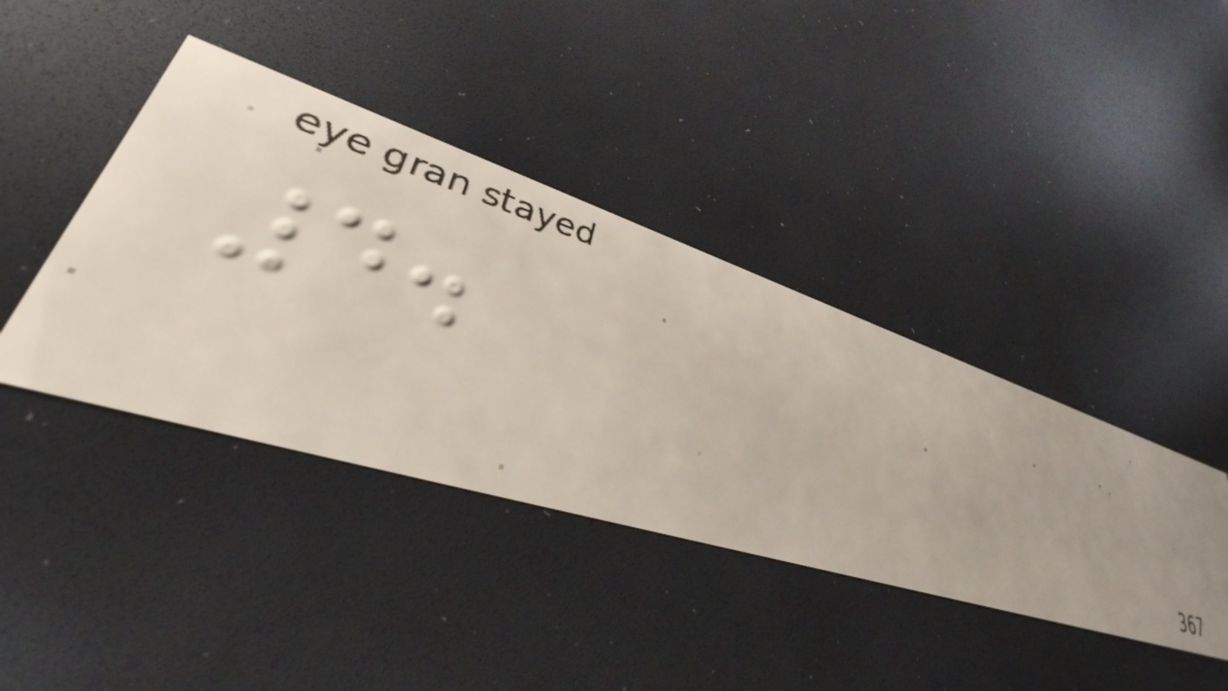4.
